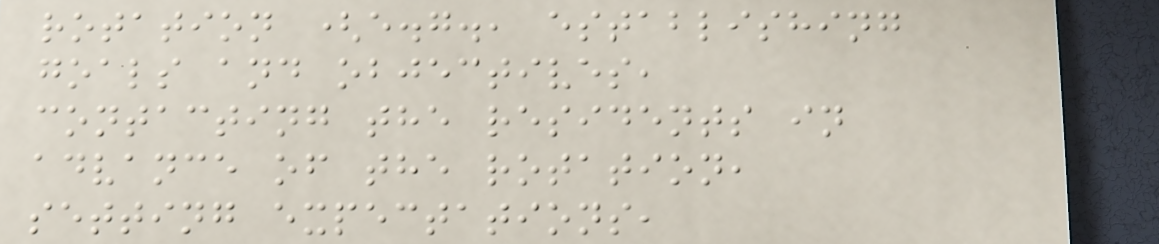rotation (e.g., establishing
goals and objectives,
contacting the residents in
advance of the rotation,
setting expectations,
